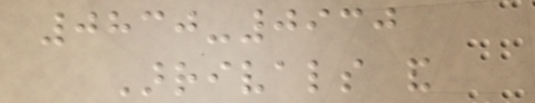0830-0930
Arrivals and
